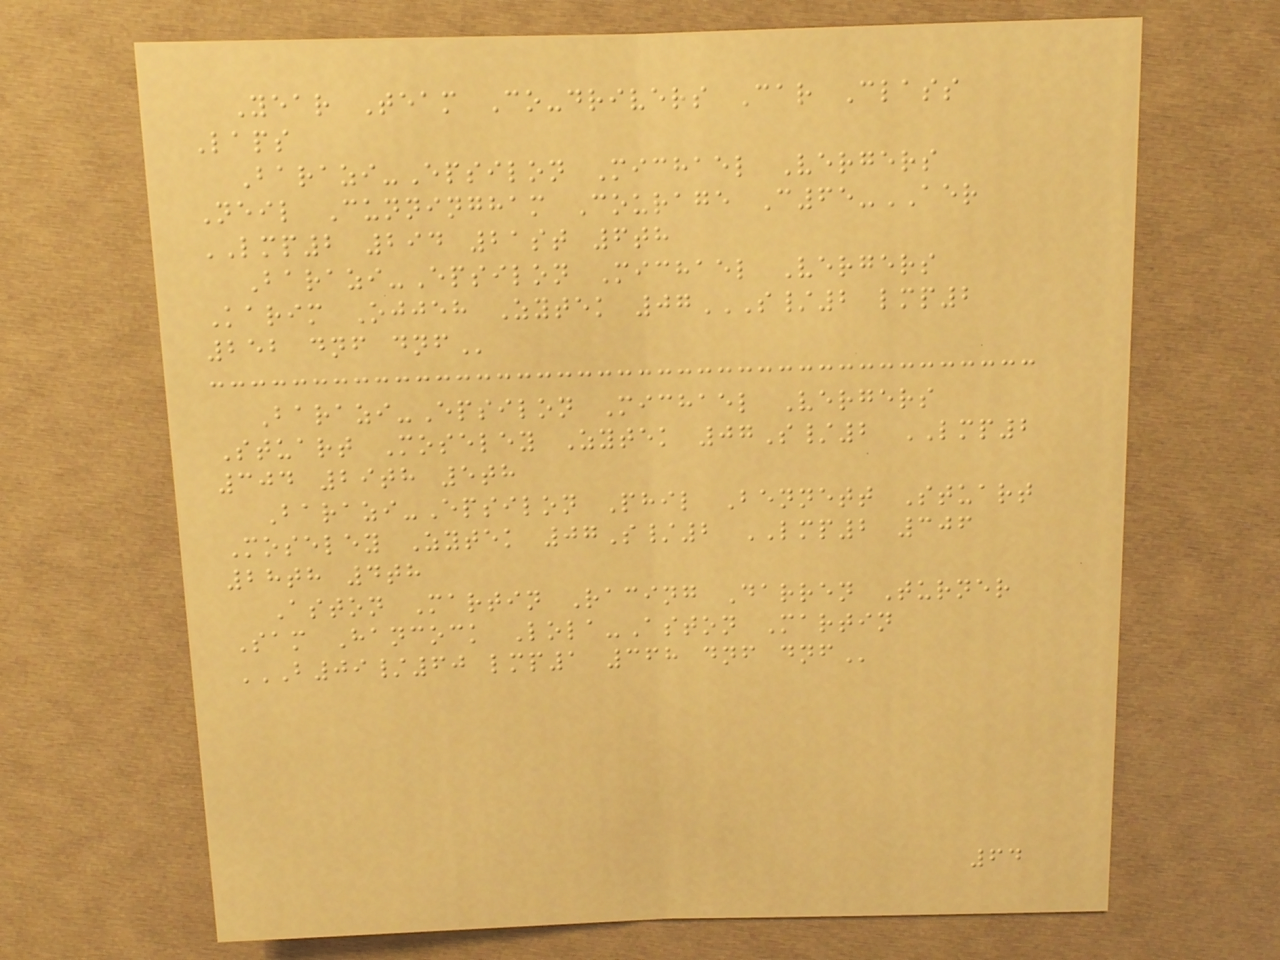Year Team Co-drivers Car Class
Laps
Barazi-Epsilon Michael Vergers
Neil Cunningham Courage C65-AER
LMP2 294 21st 6th
Barazi-Epsilon Michael Vergers
Karim Ojjeh Zytek 07S/2 LMP2
252 DNF DNF
Barazi-Epsilon Michael Vergers
Stuart Moseley Zytek 07S/2 LMP2
304 29th 5th
Barazi-Epsilon Phil Bennett Stuart
Moseley Zytek 07S/2 LMP2 306
28th 4th
Aston Martin Racing Darren Turner
Sam Hancock Lola-Aston Martin
B09/60 LMP1 368 DNF DNF
64
